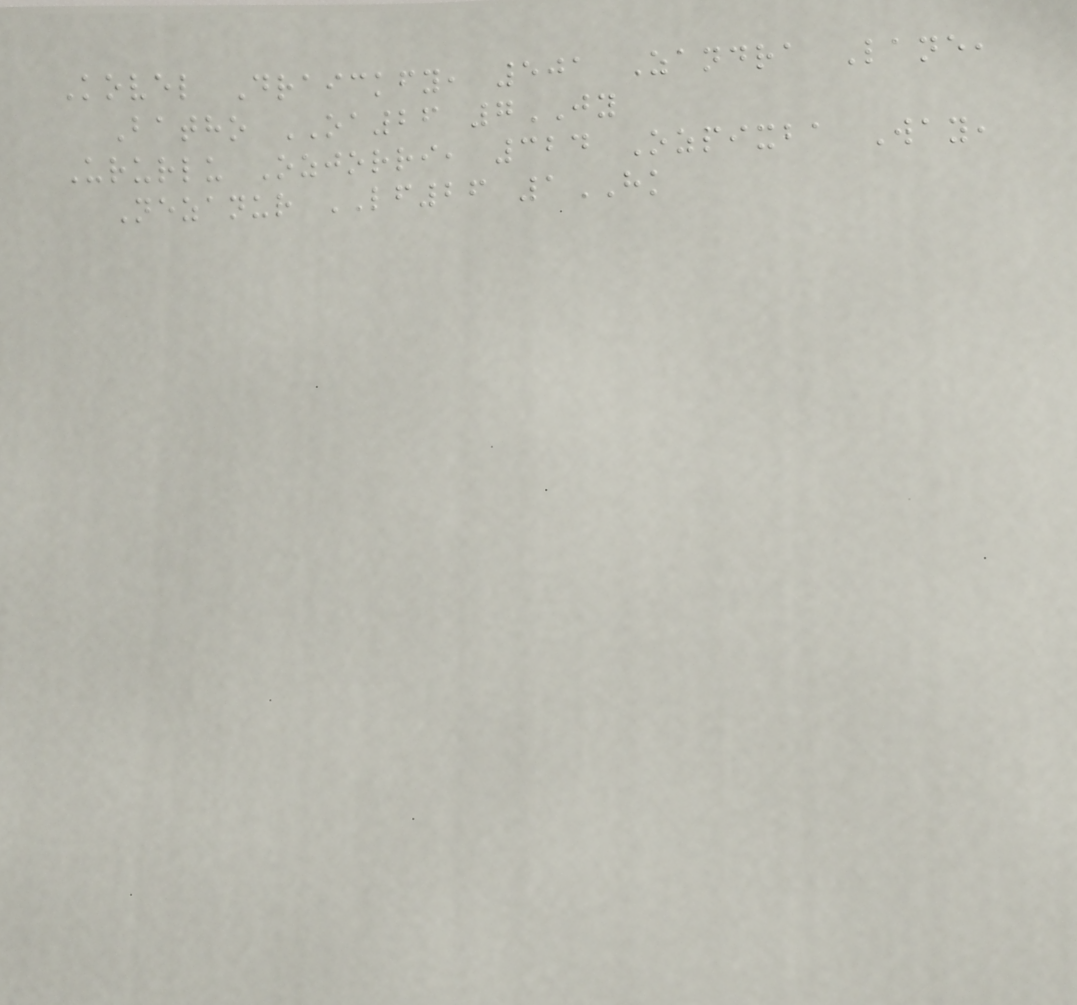Kovel Draickfy, 501 Zandra Lane,
Batho OA26 7JY
Ururlu Ozjorri, 324 Ozpixba Way,
Nezanur LF26 1HK
